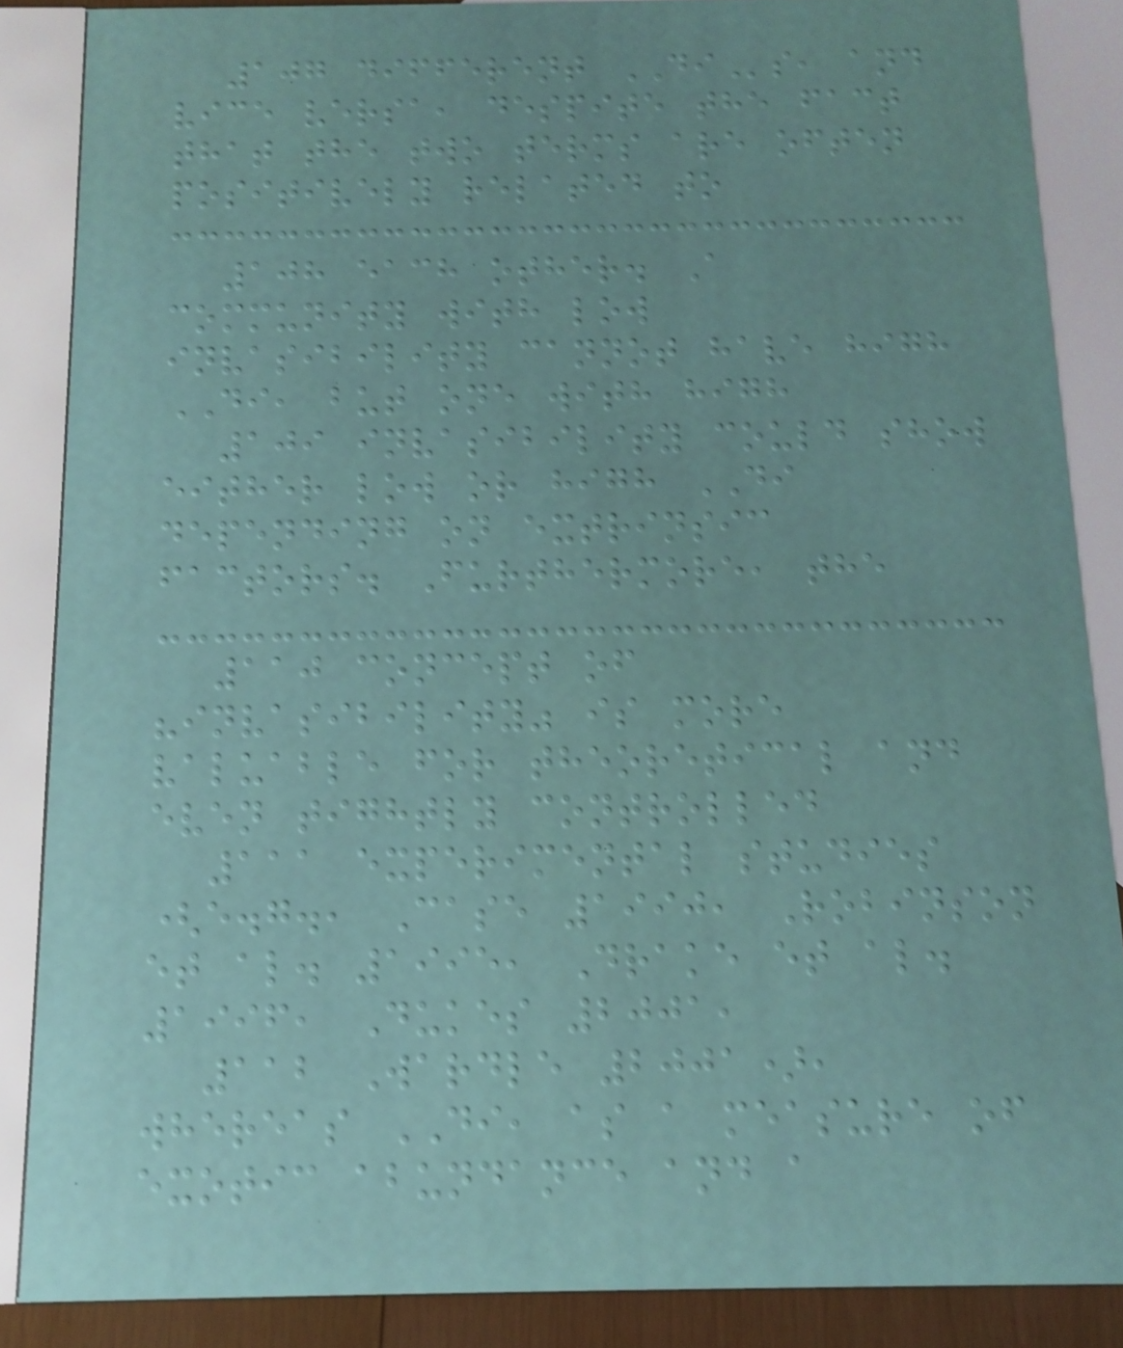107 different DIs, and
vice versa, despite the fact
that the two terms are often
positively related to
108 each other. A
community with low
invasibility cannot have high
DI, but one with high
109 invasibility could show
either low or high DI
depending on extrinsic
factors. Furthermore, the
110 concept of
"invasibility" is more
valuable for theoretical and
even tightly controlled
111 experimental studies
(e.g., Case 1990, Robinson
et al. 1995, Drake et al.
1996, Dukes 2001,
112 Wardle 2001),
whereas DI, as a measure of
exotic abundance and a
